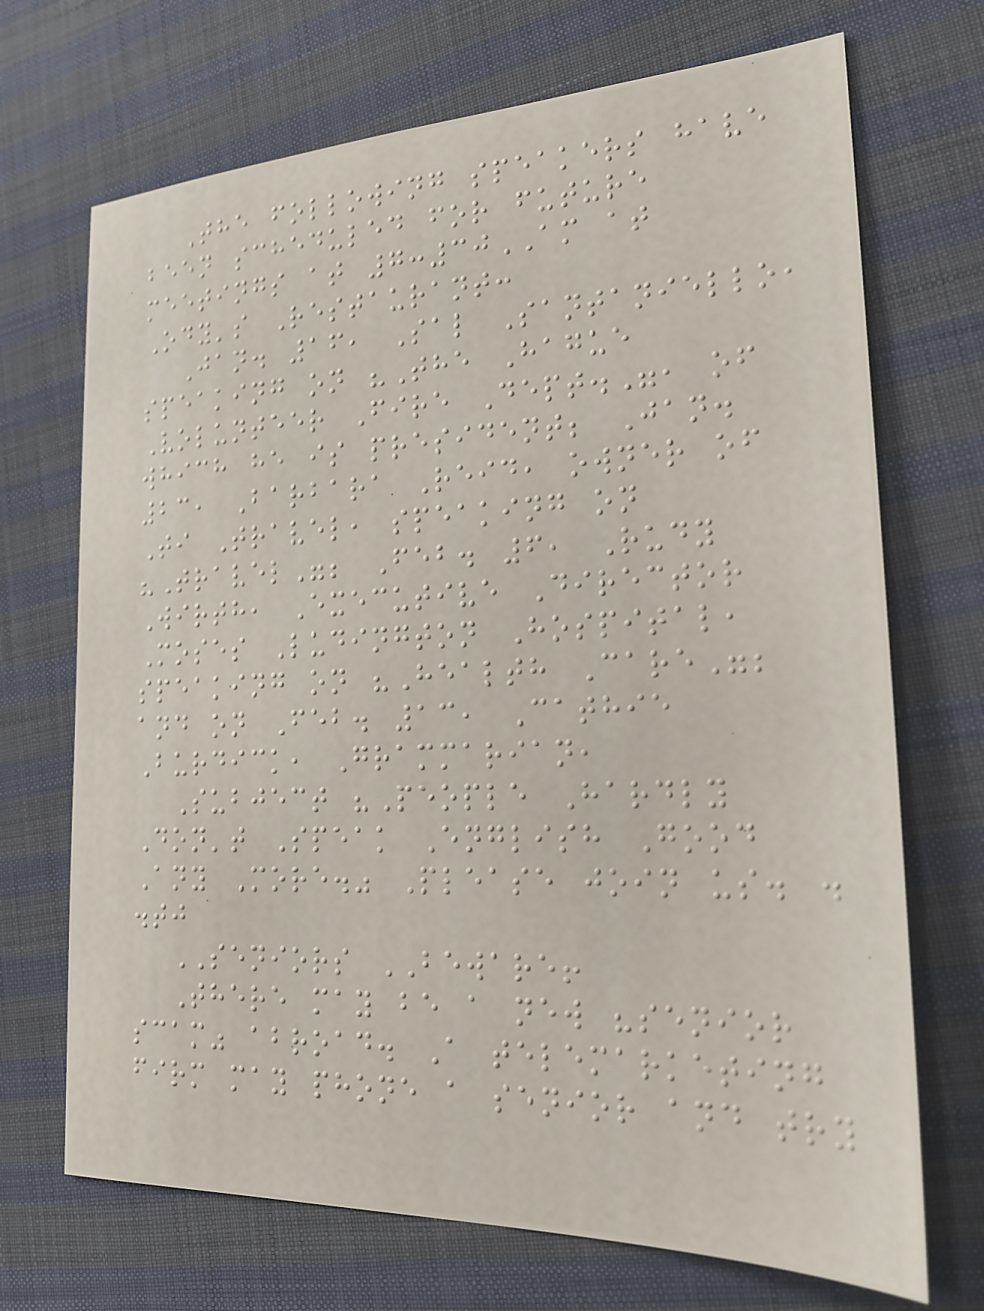The following speakers have
been scheduled for future
meetings at 7:30AM at
Ody's Restaurant:
Jan. 16, Sal Santaniello,
speaking on "The Hague
Volunteer Fire Dept.", of
which he is president; Jan.
23, Barbara Reid, owner of
Ti Travel, speaking on
"Travel"; Feb. 6, Rudy
Wirth, Executive Director
Moses Ludington Hospital,
speaking on "Health Care";
and on Feb. 13, Cathie
Burdick, Grammarian,
Subject "People Hardly
Don't Speak English Good
Any More." Please join us. .
.tj
SENIORS BEWARE!
There may be a new "senior
scam" abroad. A telemarketing
firm may phone a senior and try
